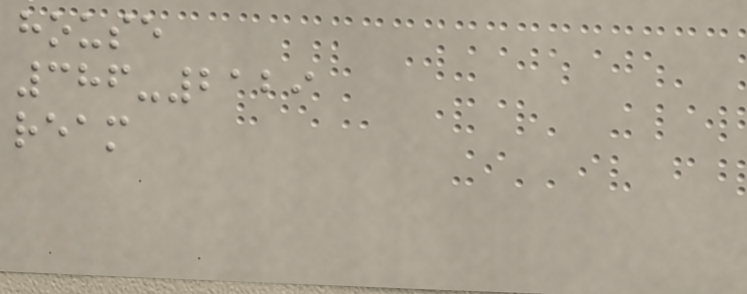house
386-2129
ream
